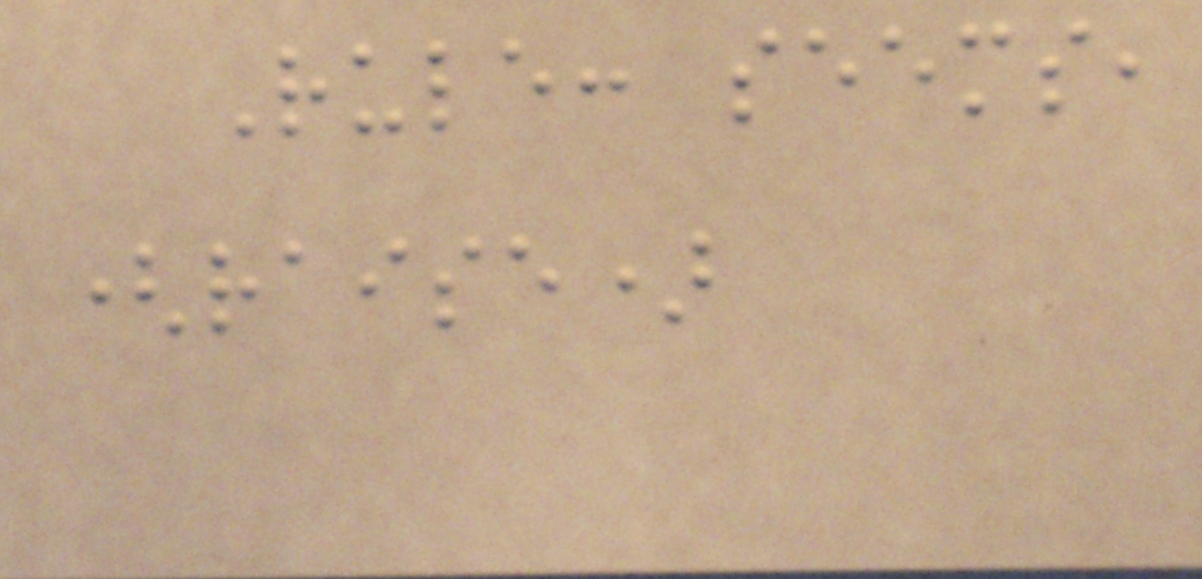Rule: seems,
(raise)
